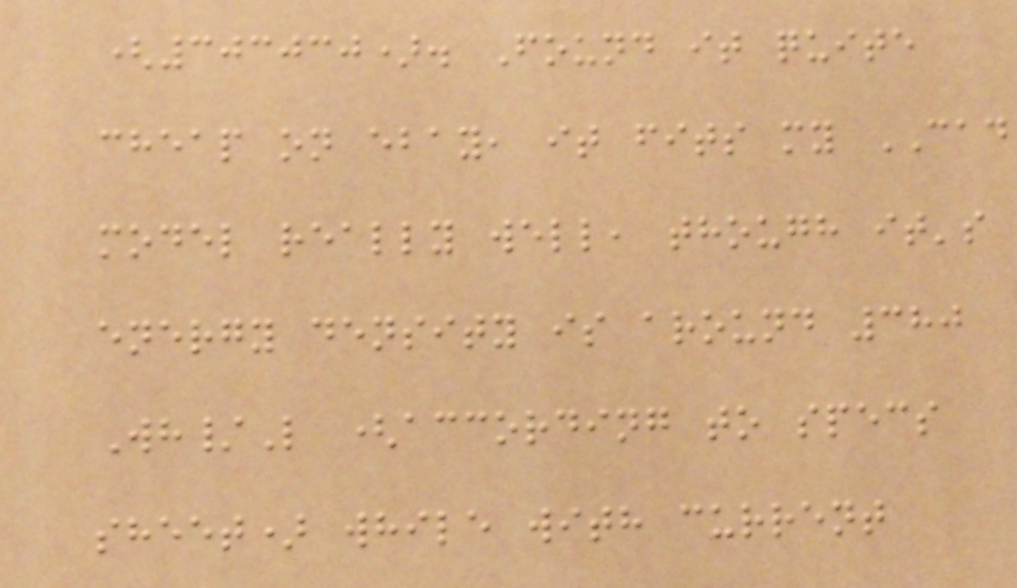(303030). Found it quite
cheap on ebay, it fits my CAD
model really well, though it's
energy density is around 380
Wh/L (according to specs
sheet) while with current
